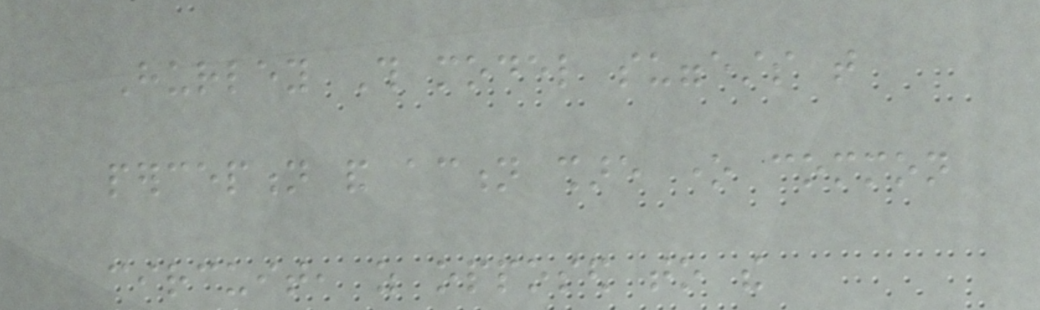Hurley This model suggests that
perception and action share one common
circuit, as opposed to the
